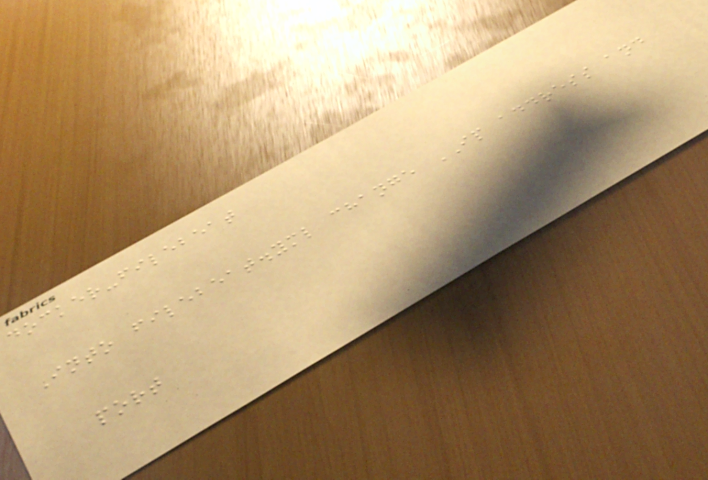docker-filebeat
Into filebeat.yml change IP address and
port
